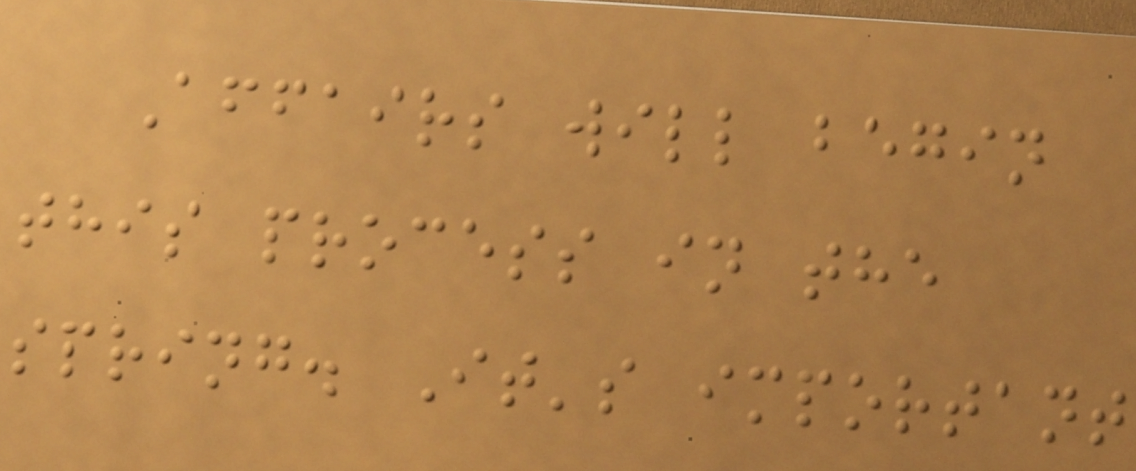Affairs will begin
this process in the
spring. It's important
